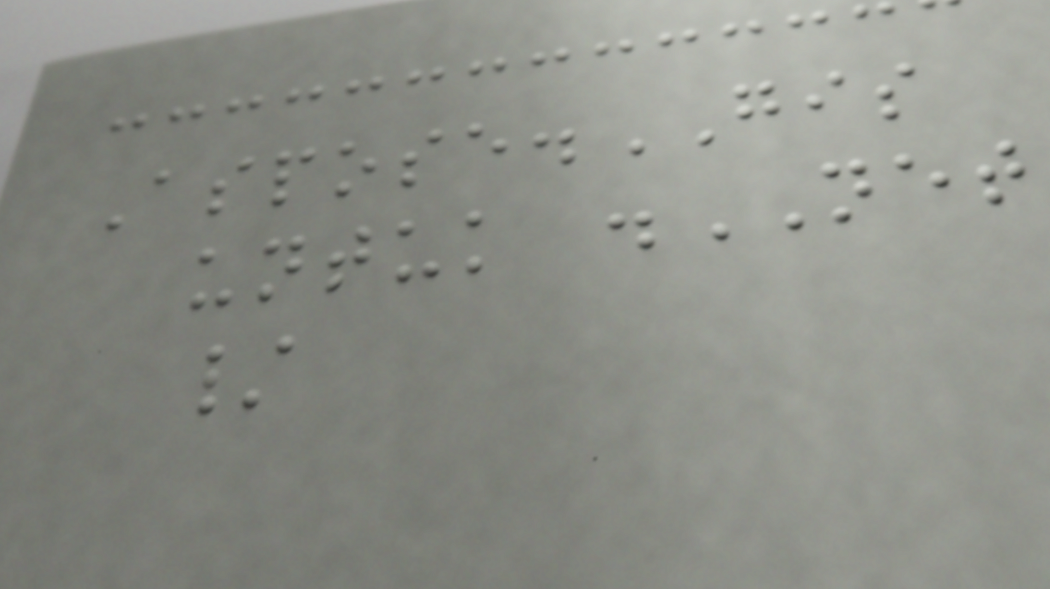Aspose.GIS
untuk .NET
/
